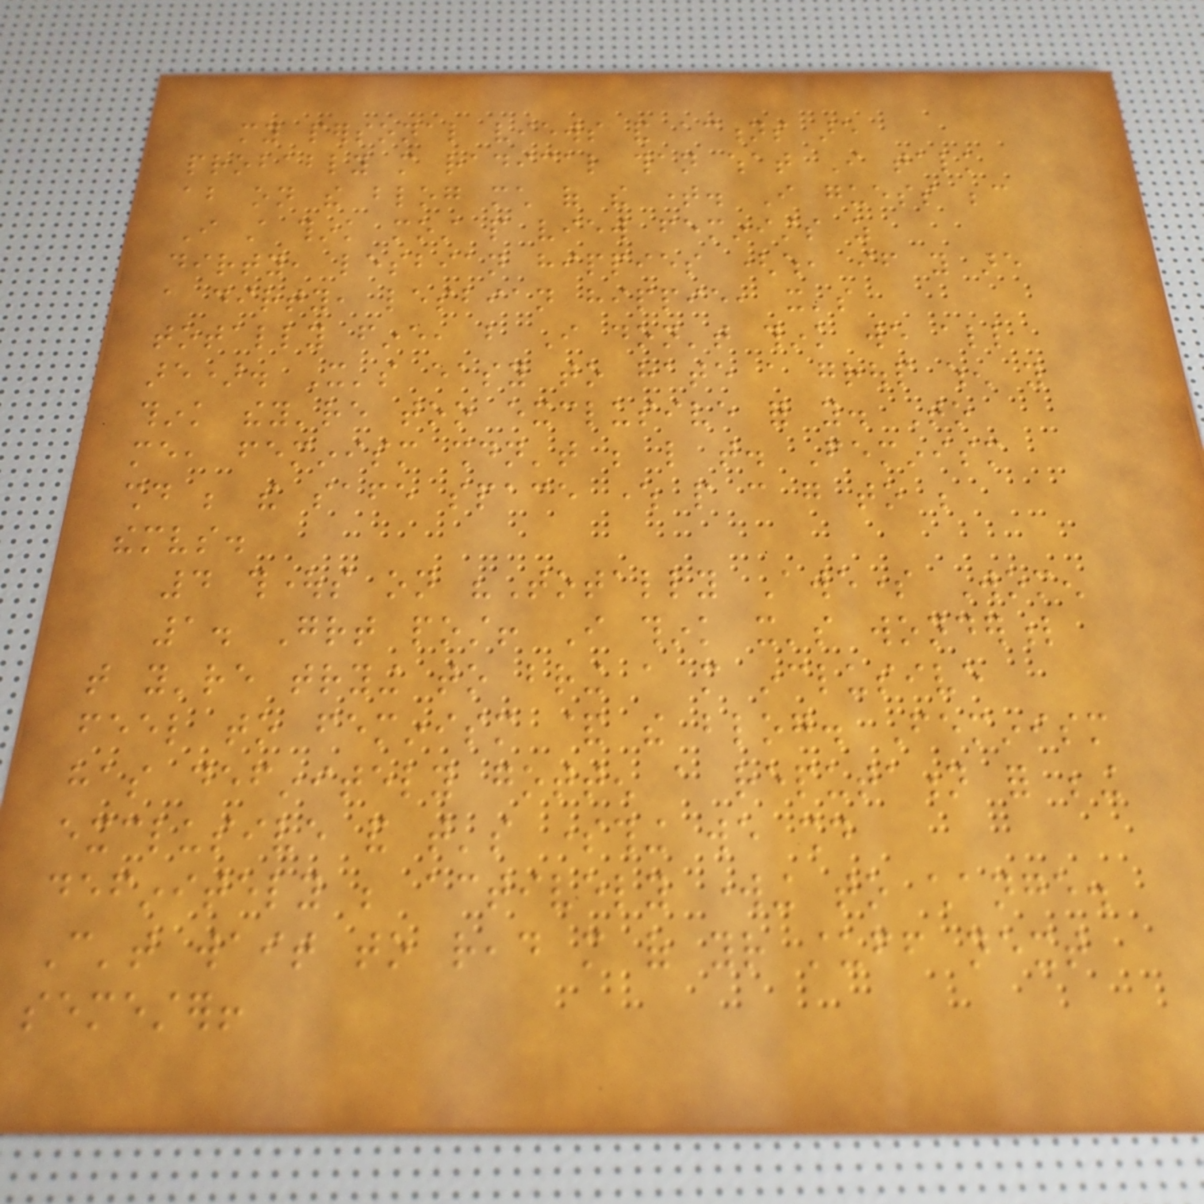my personal views and actions are
probably more radical than what I talk
about on the blog much of the time. I guess because
I still think most people view feminists as
dirty, lesbian hippies (which, if you are
a dirty, lesbian hippie, it's
totally fine, but I don't think we all
are). It's easy to hate a group when you
think they're too exclusive for you. To
me, feminism shouldn't be like that. Feminism
should be the safe space where people can go to be
themselves.
4 thoughts on "Totally Awesome Women
1. Great post! I think it's wonderful
that you're trying to bring a more inclusive
feel to feminism & the blog. Feminism
has definitely gotten a reputation for being
exclusive and that's something we should
definitely be actively working to change.
Can't wait to read more of your stuff next
semester!
